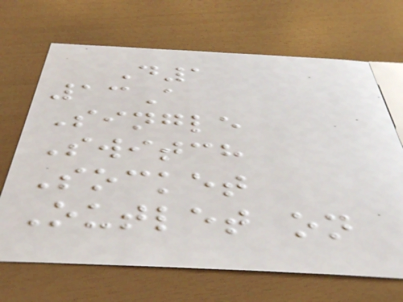D1
13A
Single
Switch
Socket
Outlet on
